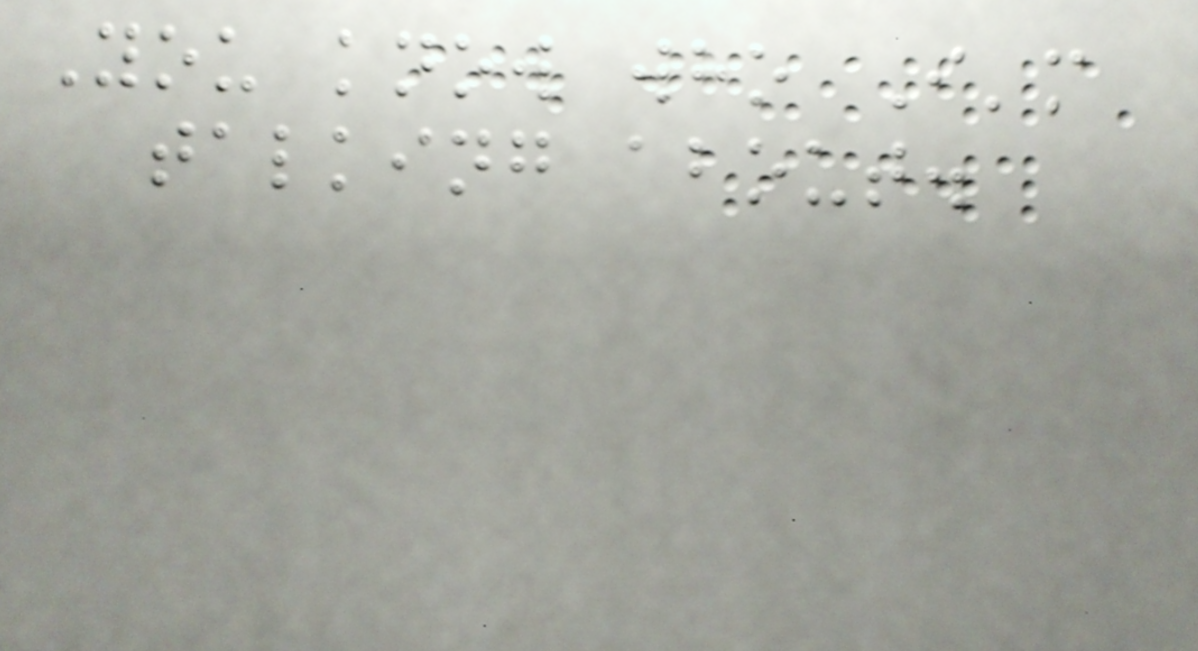You know who I'm
talking about.
